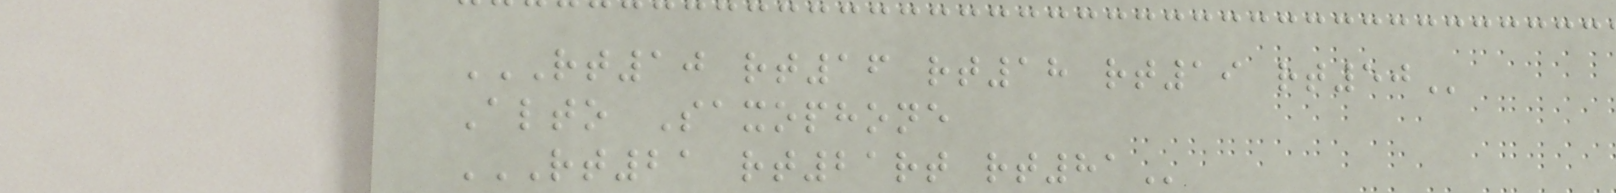RT10 RT16 RT18 RT19 RT50
Alto Saxophone
RT21 RT21RT RT81
